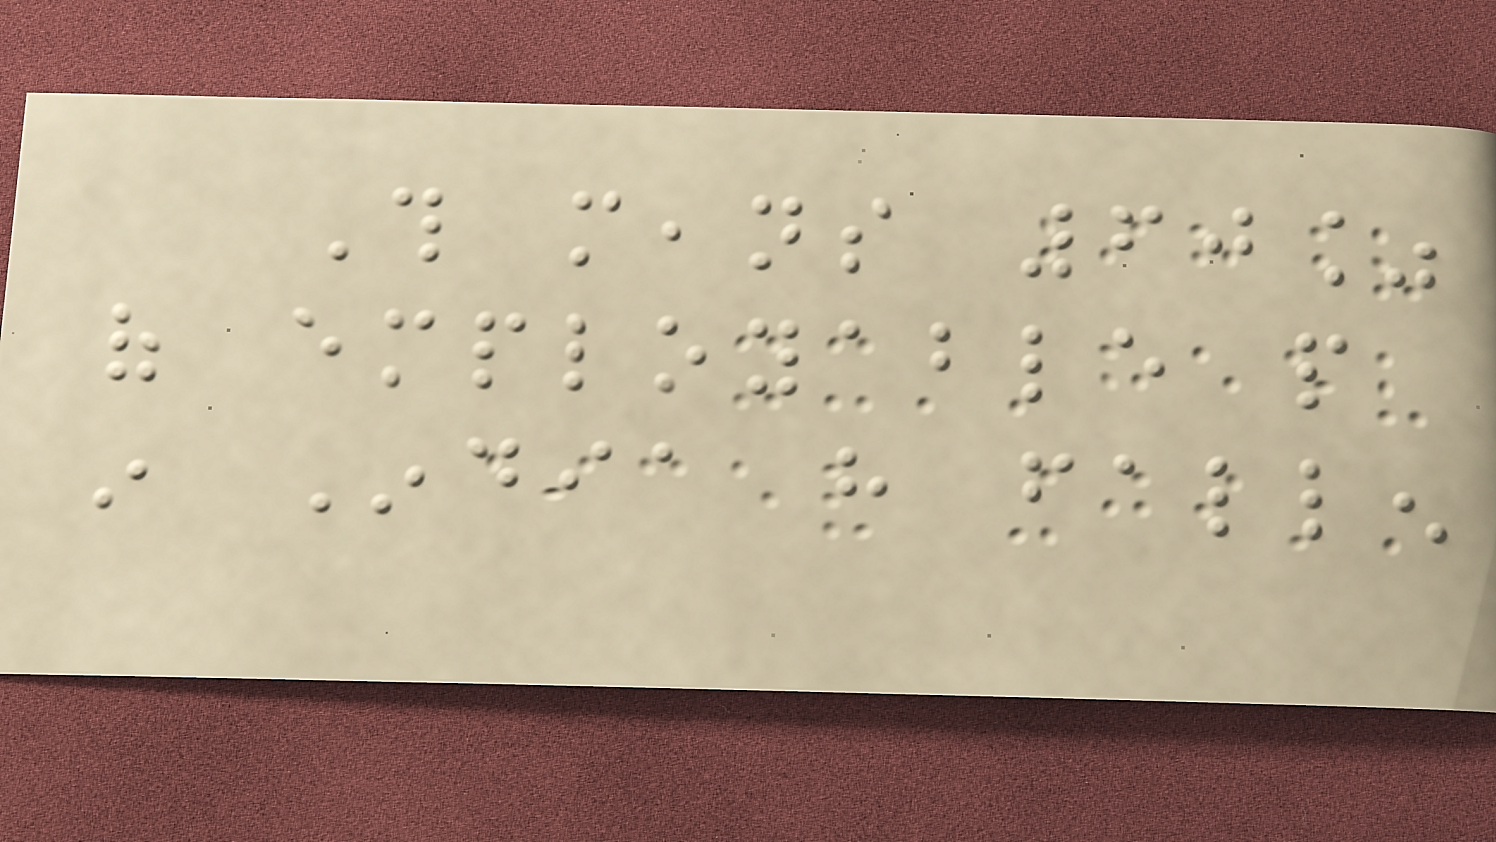This means 60%
of employable people
in India have fallen
